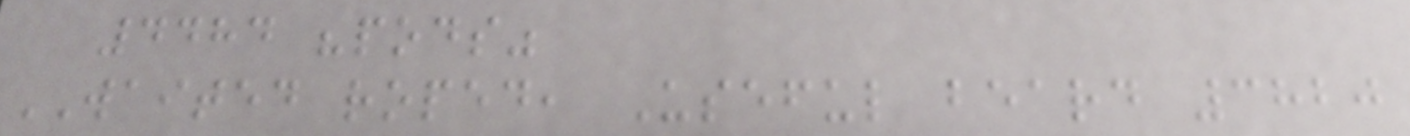4484 "pods"
WAITED roped, Useful beard 3820
